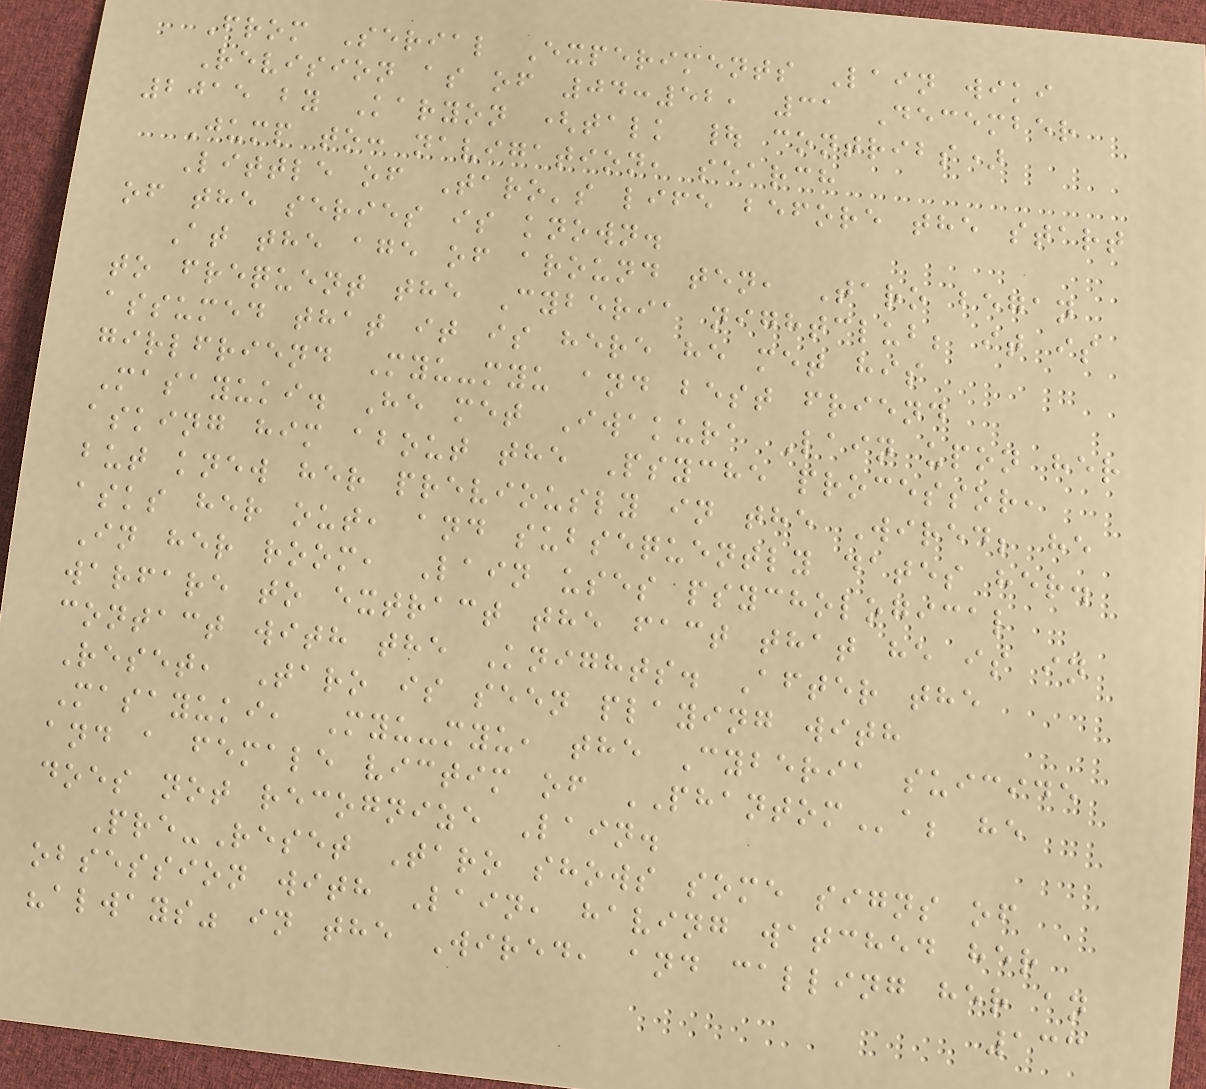From Serial Experiments Lain wiki
Revision as of 04:52, 31 December
2015 by Karyon (talk | contribs)
Jump to: navigation, search
Little of Taro's life before the start
of the series is known.
At the age of around ten, Taro began
to frequent the Cyberia nightclub; it is
assumed that it is here he met his
girlfriend Myu-myu and best friend
Masayuki. He met Iwakura Lain upon her
asking him about the Psyche processor,
but knew her previously in the Wired; he
asks her out, and subsequently dates her.
In her room, Lain uses psychological
warfare to extract the fact that he is in
contact with the Knights. After the
Reset, Taro is seen playing with
Masayuki, Myu-myu, the Cyberia suicide
and a female victim of PHANTOMa; he
does not recognize Lain.
Pre-Reset Taro shows some signs of
obsession with Lain, having watched her
"always" in the Wired, and calling her an
133
